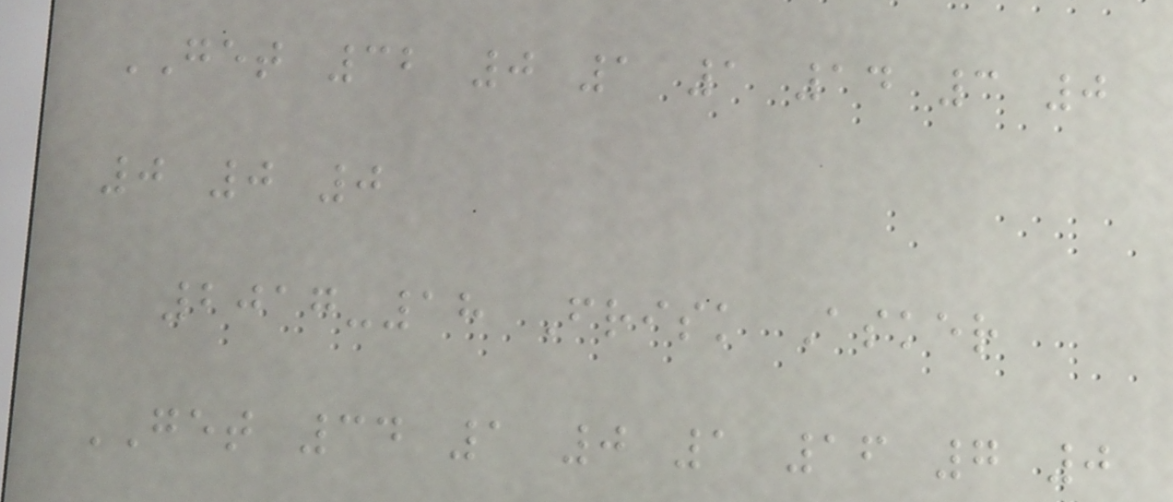GET 32 0 1 1 14 3 0
0 0 0
2017-18 Frisk Asker
GET 34 1 0 1 16 7 0
